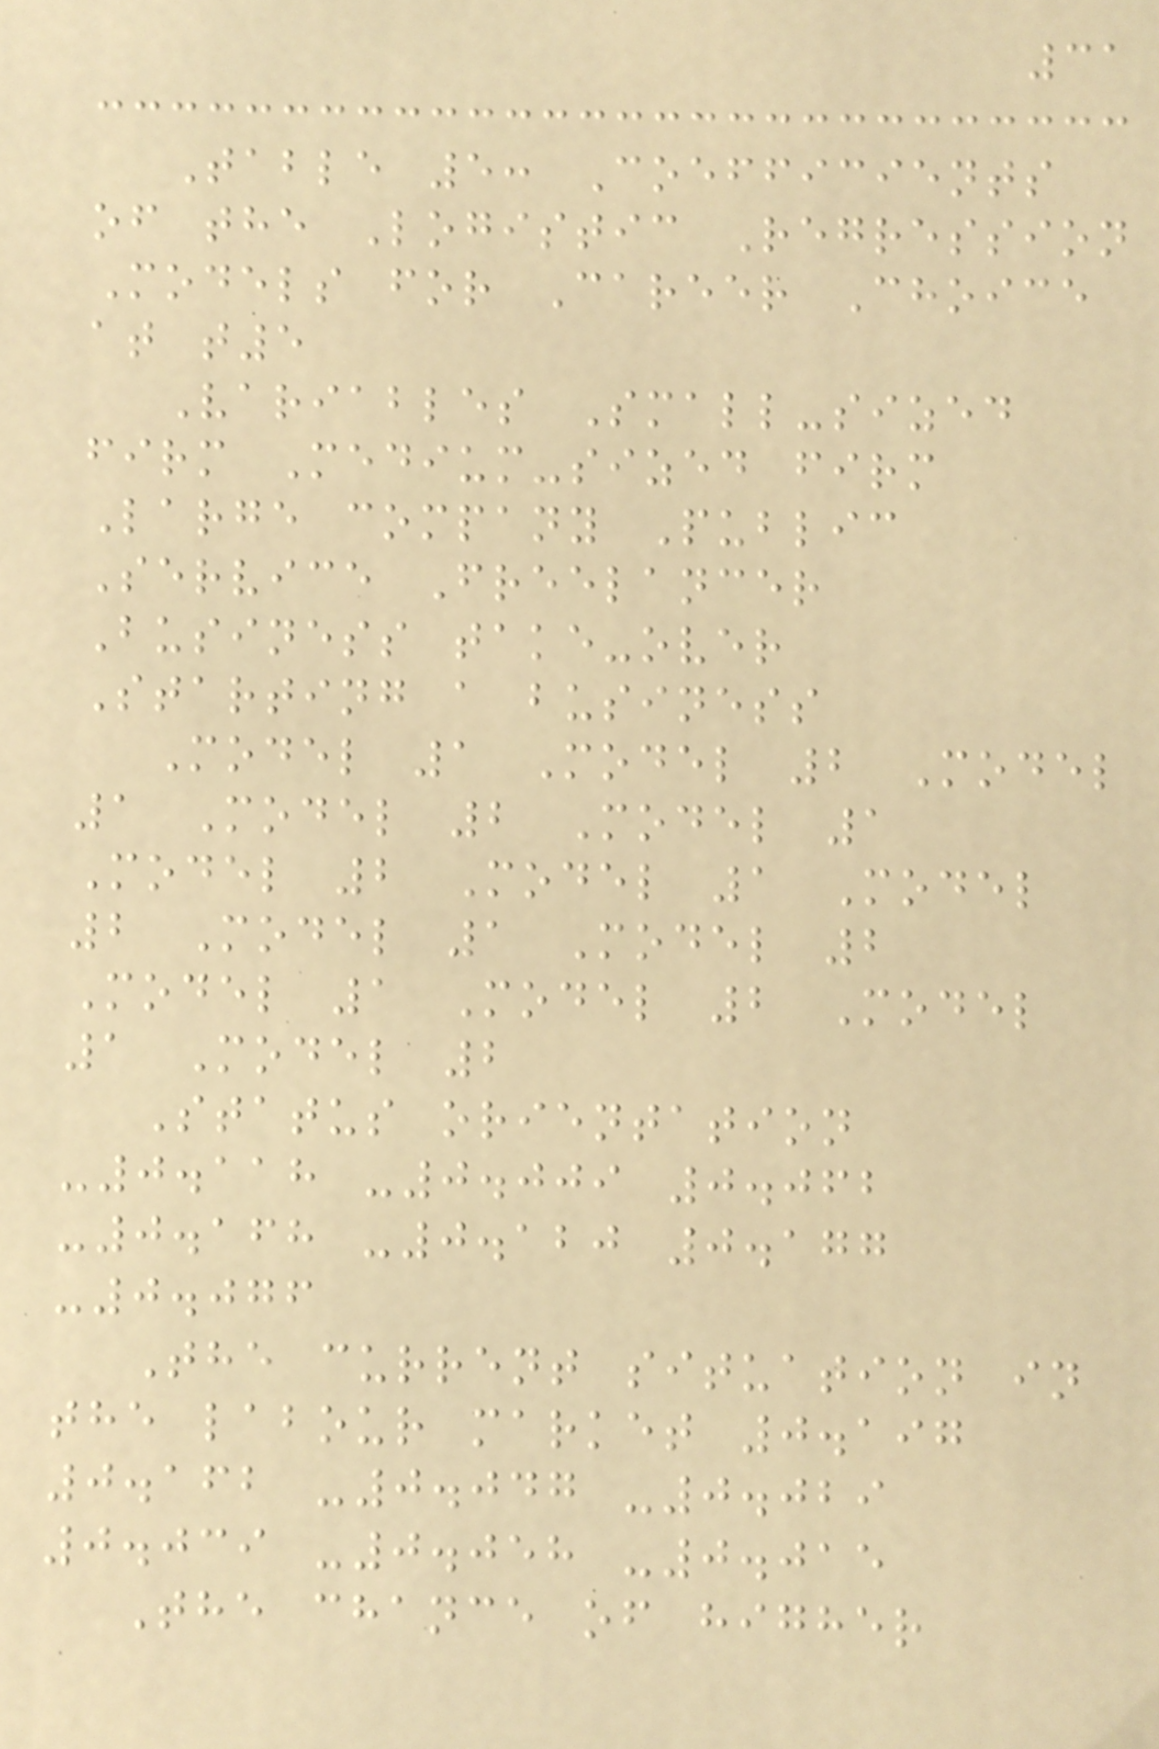31
Table 5: Coefficients
of the Logistic Regression
Models for Career Choice
at t5
Variables Small-sized
firm Medium-sized firm
Large company Public
Service Freelancer
Business take-over
Starting a business
Model 1 Model 2 Model
1 Model 2 Model 1
Model 2 Model 1 Model
2 Model 1 Model 2
Model 1 Model 2 Model
1 Model 2
Status orientation
-0.118 -0.009 0.062
-0.168 -0.120 0.177
-0.076
The current situation in
the labour market 0.197
0.162 -0.047 -0.029
0.039 -0.058 -0.015
The chance of higher
